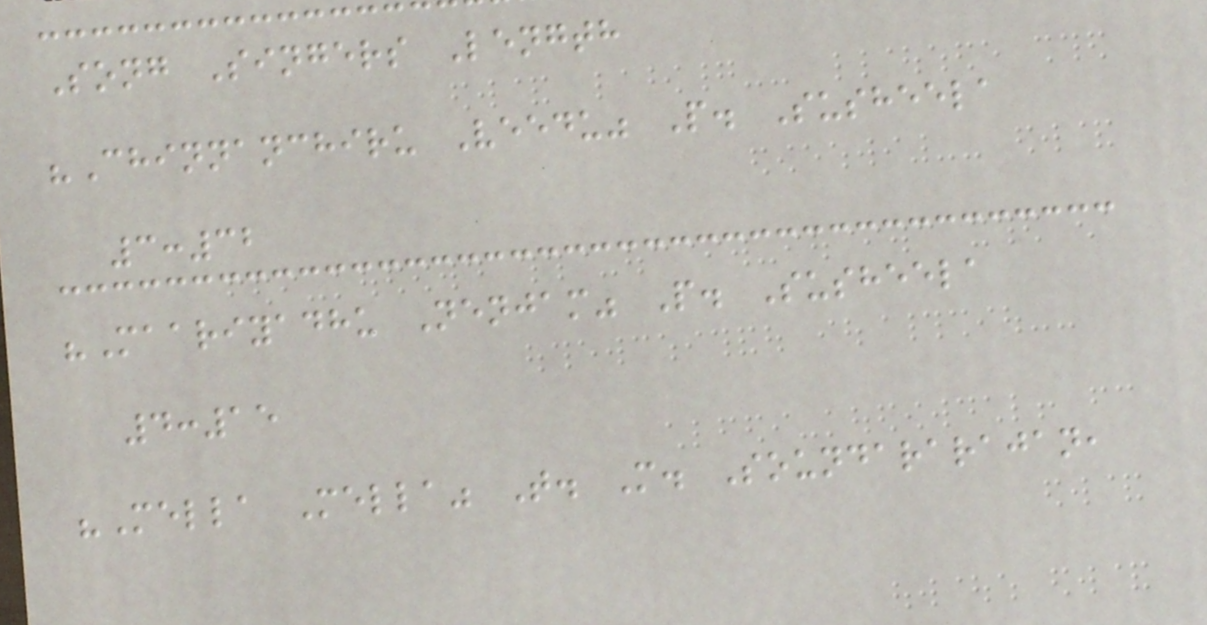Song Singers Length
"Chinnanchiru Veedu" P. Susheela
3:32
"Maariyadhu Nenjam" P. Susheela
4:15
"Mella Mella" T. M. Soundararajan,
